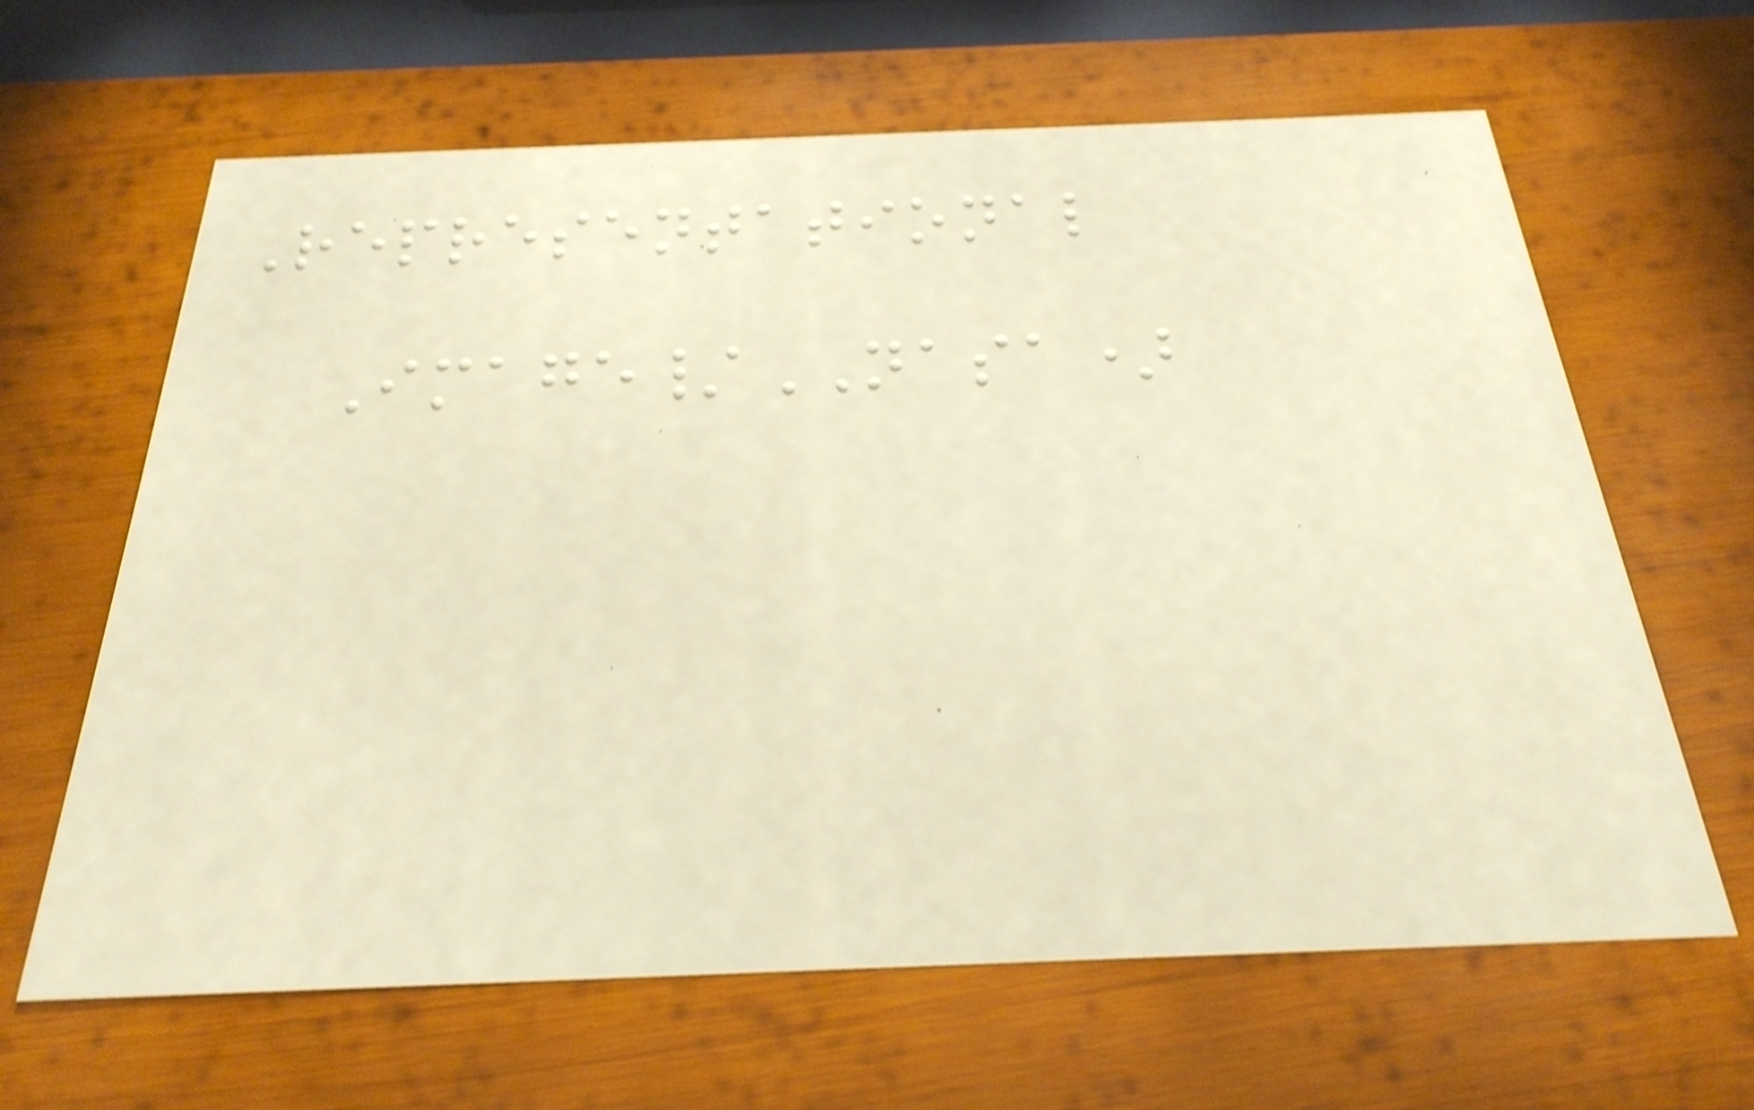Representational
Image/NASA)
